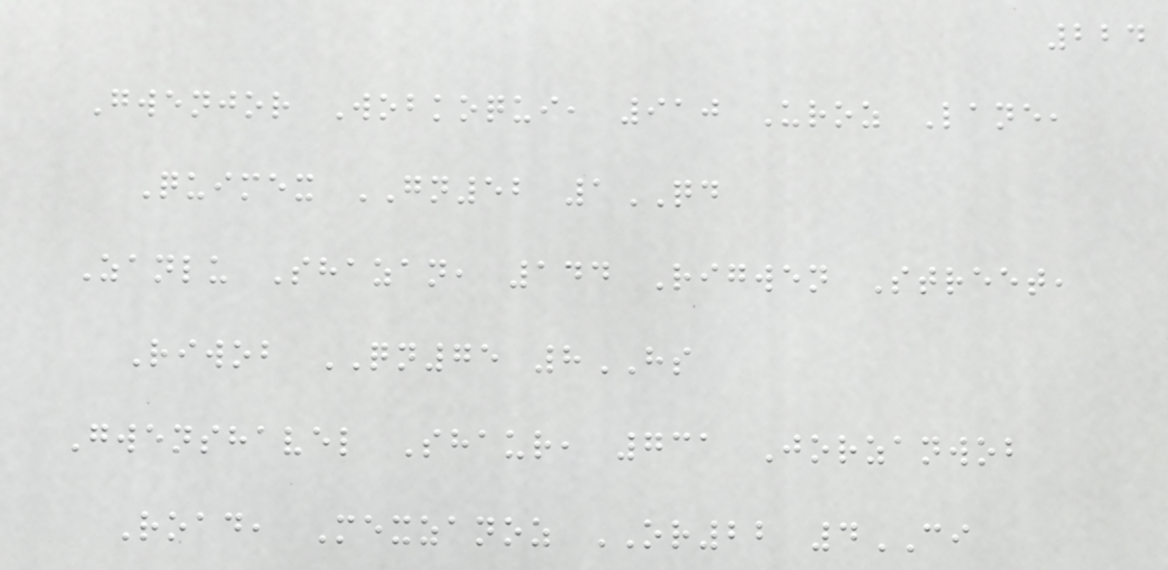224
Gwenjor Wobkoqui, 910 Uroz Lane,
Quimex GN52 1QD
Zanlu Shazan, 144 Rigwen Street,
Riwob QN75 8HS
Gwenshavel Shaur, 731 Jorzanwob
Road, Mexzanoz OR22 4CI
